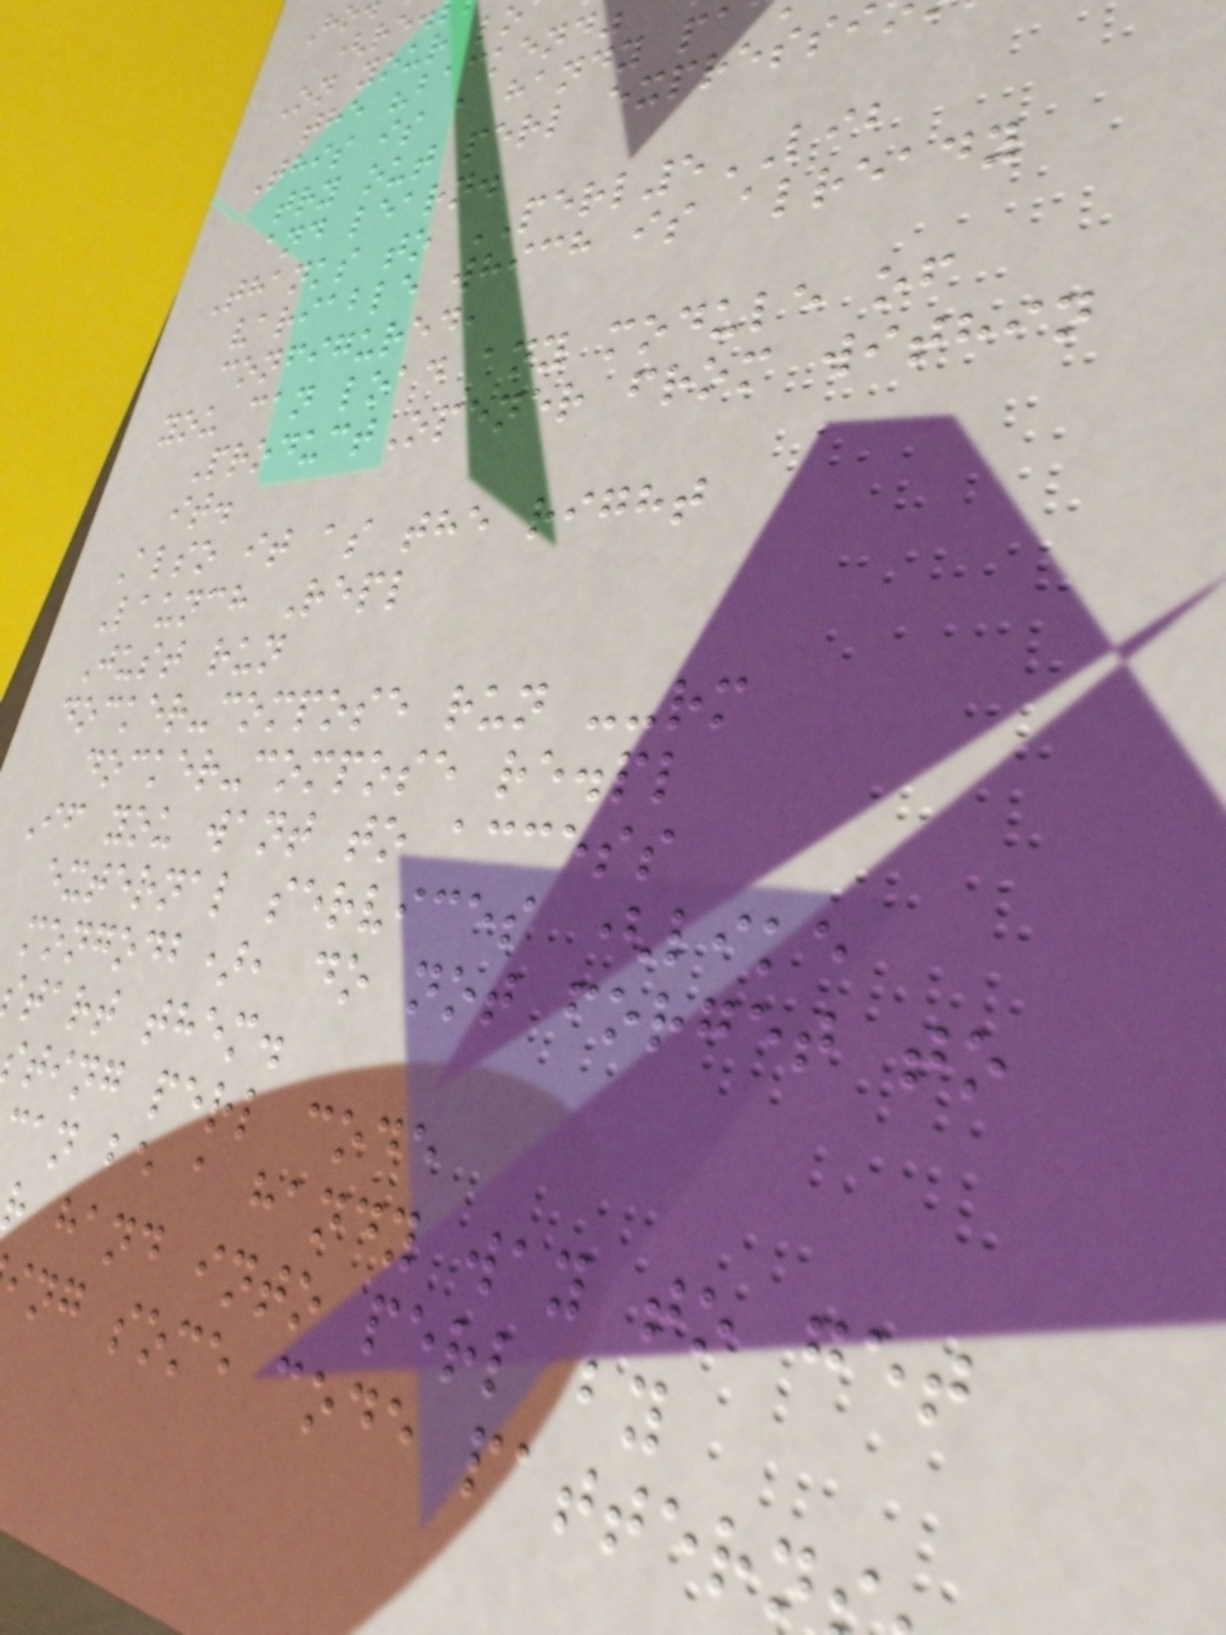(re.
On your lo
the "backend"
This is a handy pa
try out perl expressi
and learn.
Thanks to PERL5LIB
variable which is already
configured,
you can load any module of
ProductOpener from within
it.
Also it as the right
Launch Repl
Just run
docker-compose run --rm
docker-compose re.pl
If you want to access
external services (like
mongodb), do not forget to
tart them.
ting perl code
can be a handy way to get
r hand into perl by
ing some code pattern
